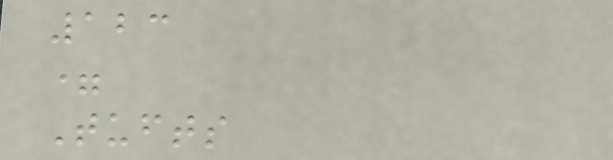123
=
Tufts
